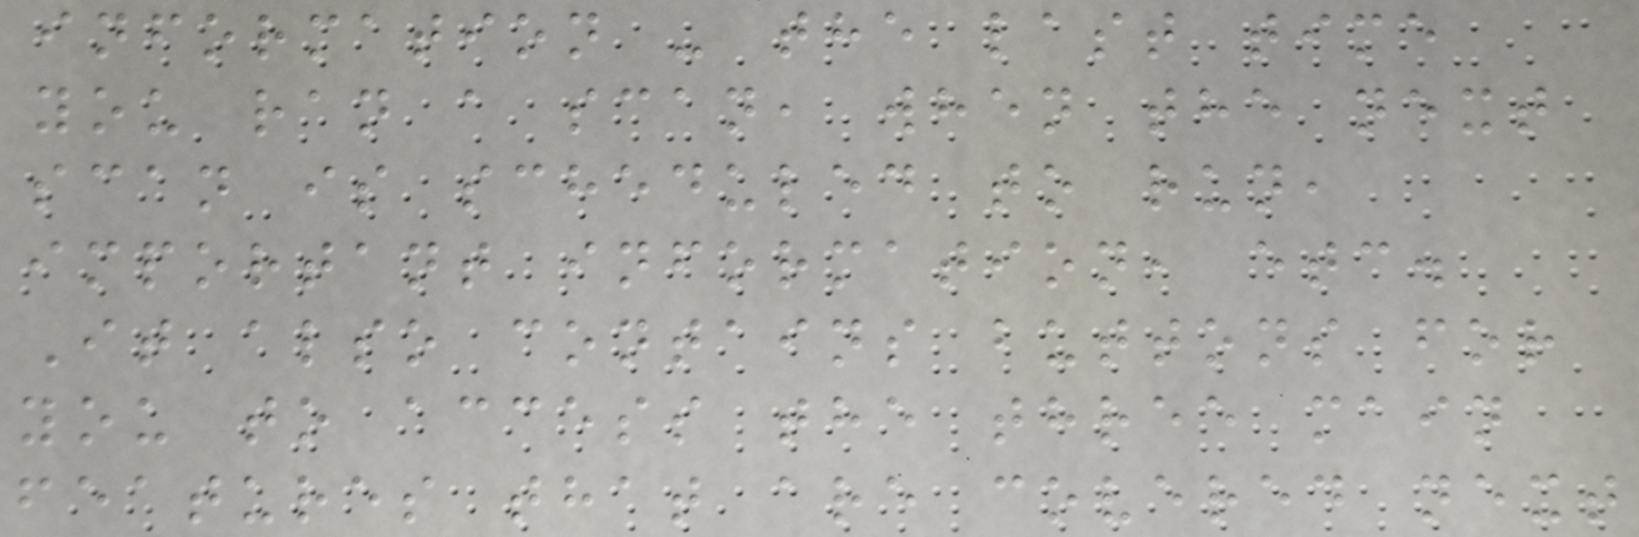information - the last time
you ran a scan, when the next
scan is scheduled to run,
important information, etc.
It also contains buttons for
you to access the three main
features that are covered next
